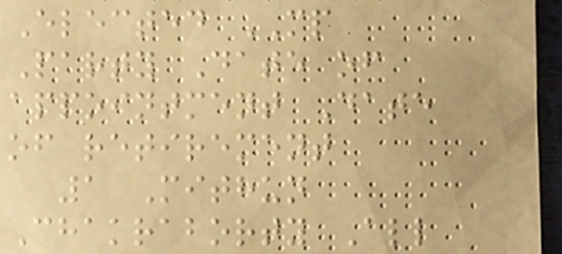Elected MP
Party Date of
appointment Date
of retirement
1 Mithun
Chakraborty All
